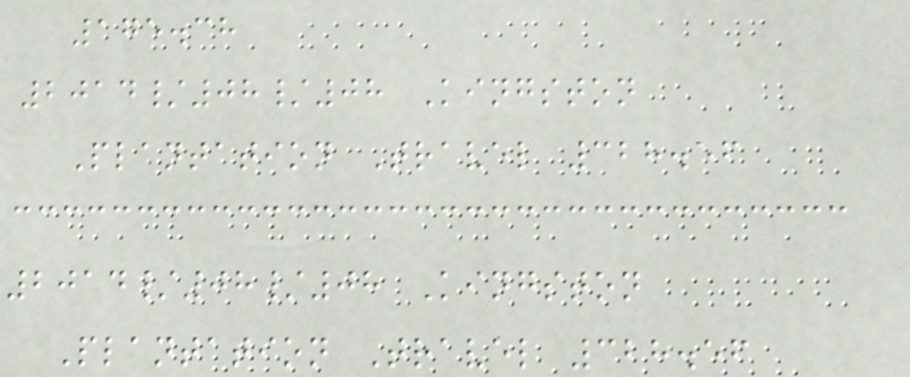175.38
2014/08/08 Kingston
Plantation Travel 328.56
2014/08/08 Kingston
Plantation Travel 328.56
